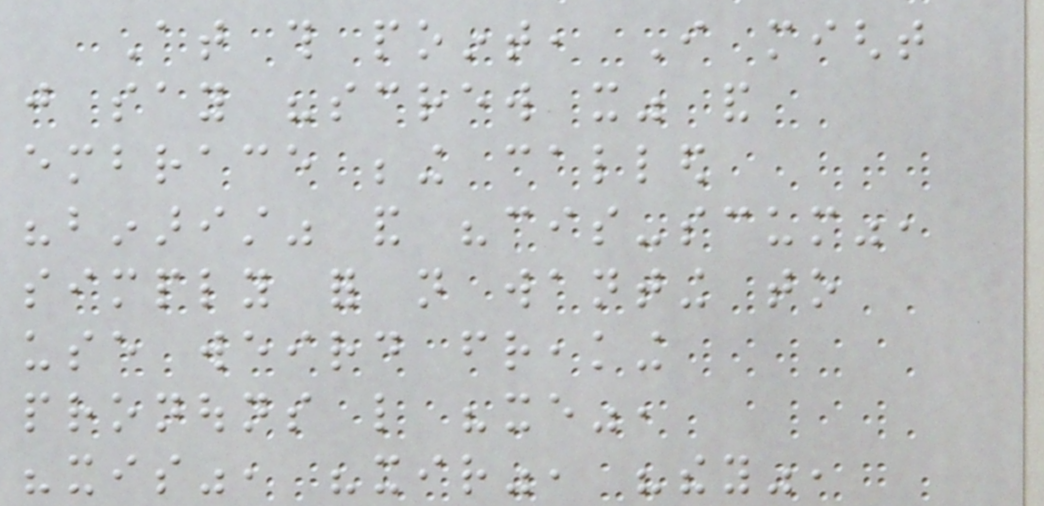At this point, I might
just say "screw it" and
embrace being called
"binarist" and "cis-scum",
simply for not wanting to
use weird freaking
pronouns like "xe",
"xis", "xir", "they",
